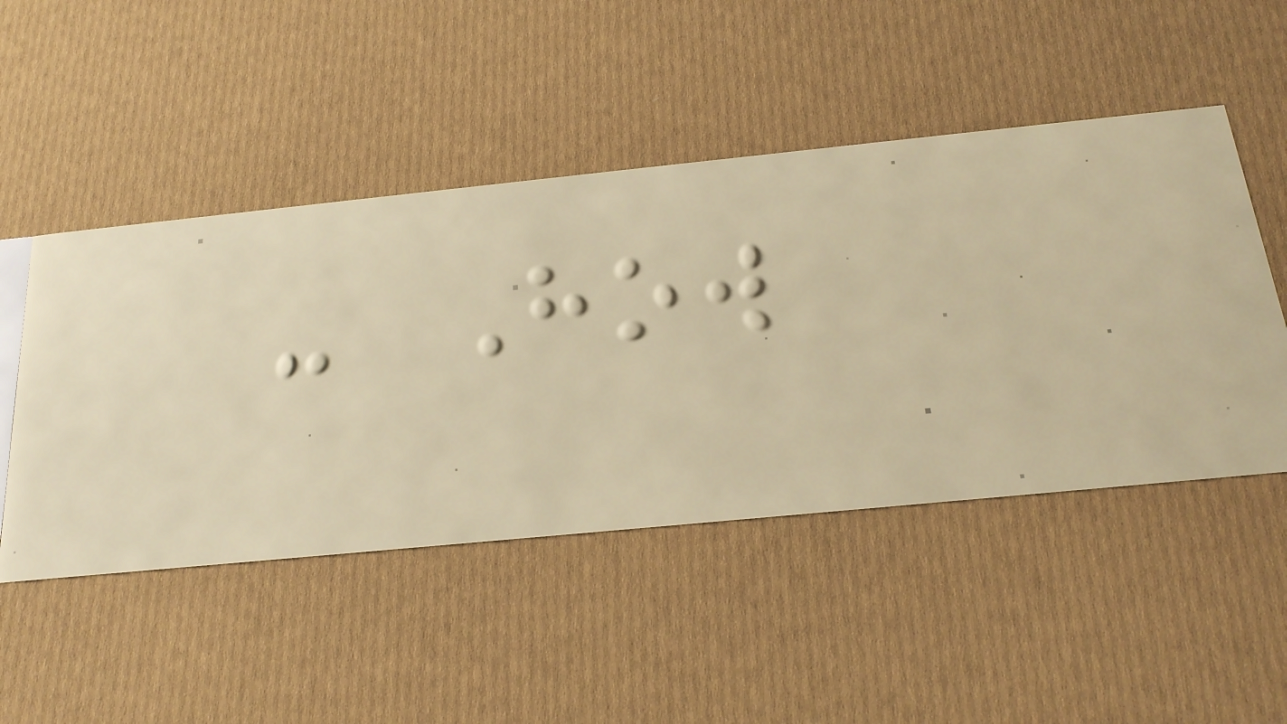- How
